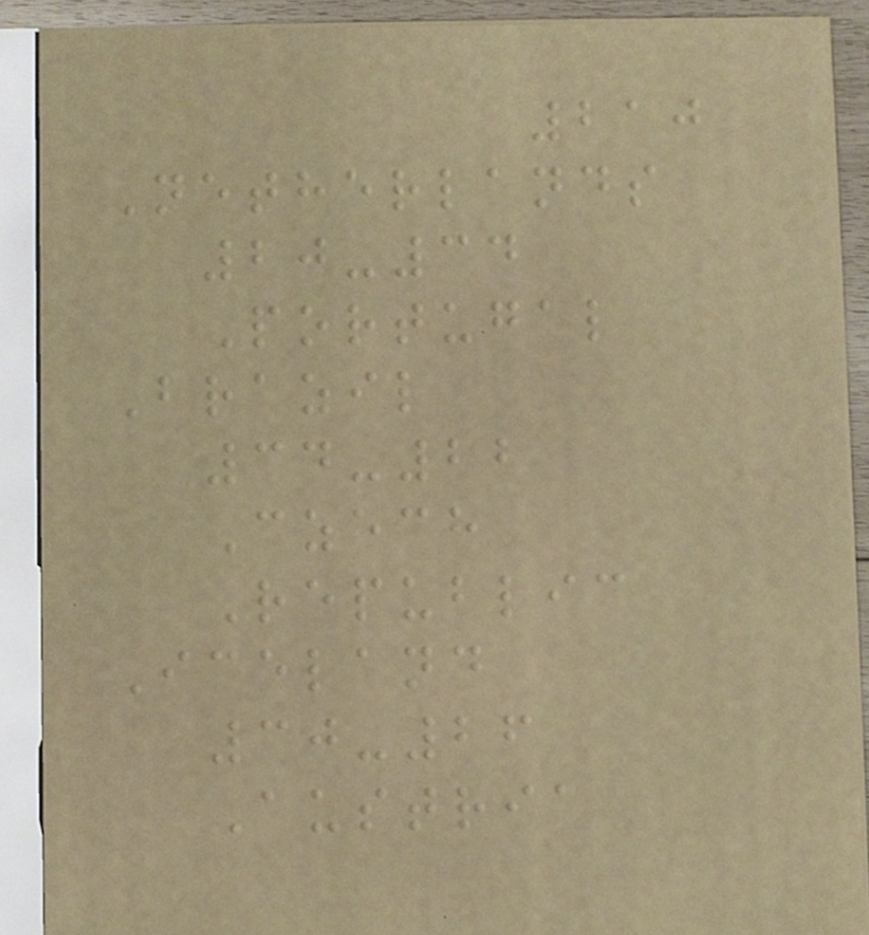210
Netherlands
20-34
Portugal
Brazil
34-22
Czech
Republic
Iceland
30-26
Austria
